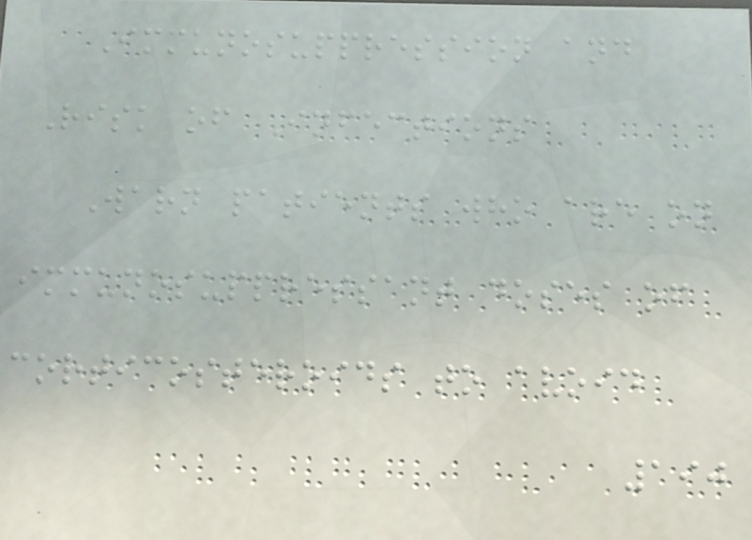Immunosuppression and
Risk of Infections
Warn patients who are on
immunosuppressant doses of
corticosteroids to avoid
190
